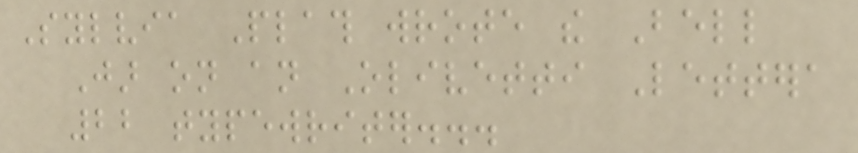Sylvia Plath wrote the Bell
Jar on an Olivetti Lettera
22 typewriter...
